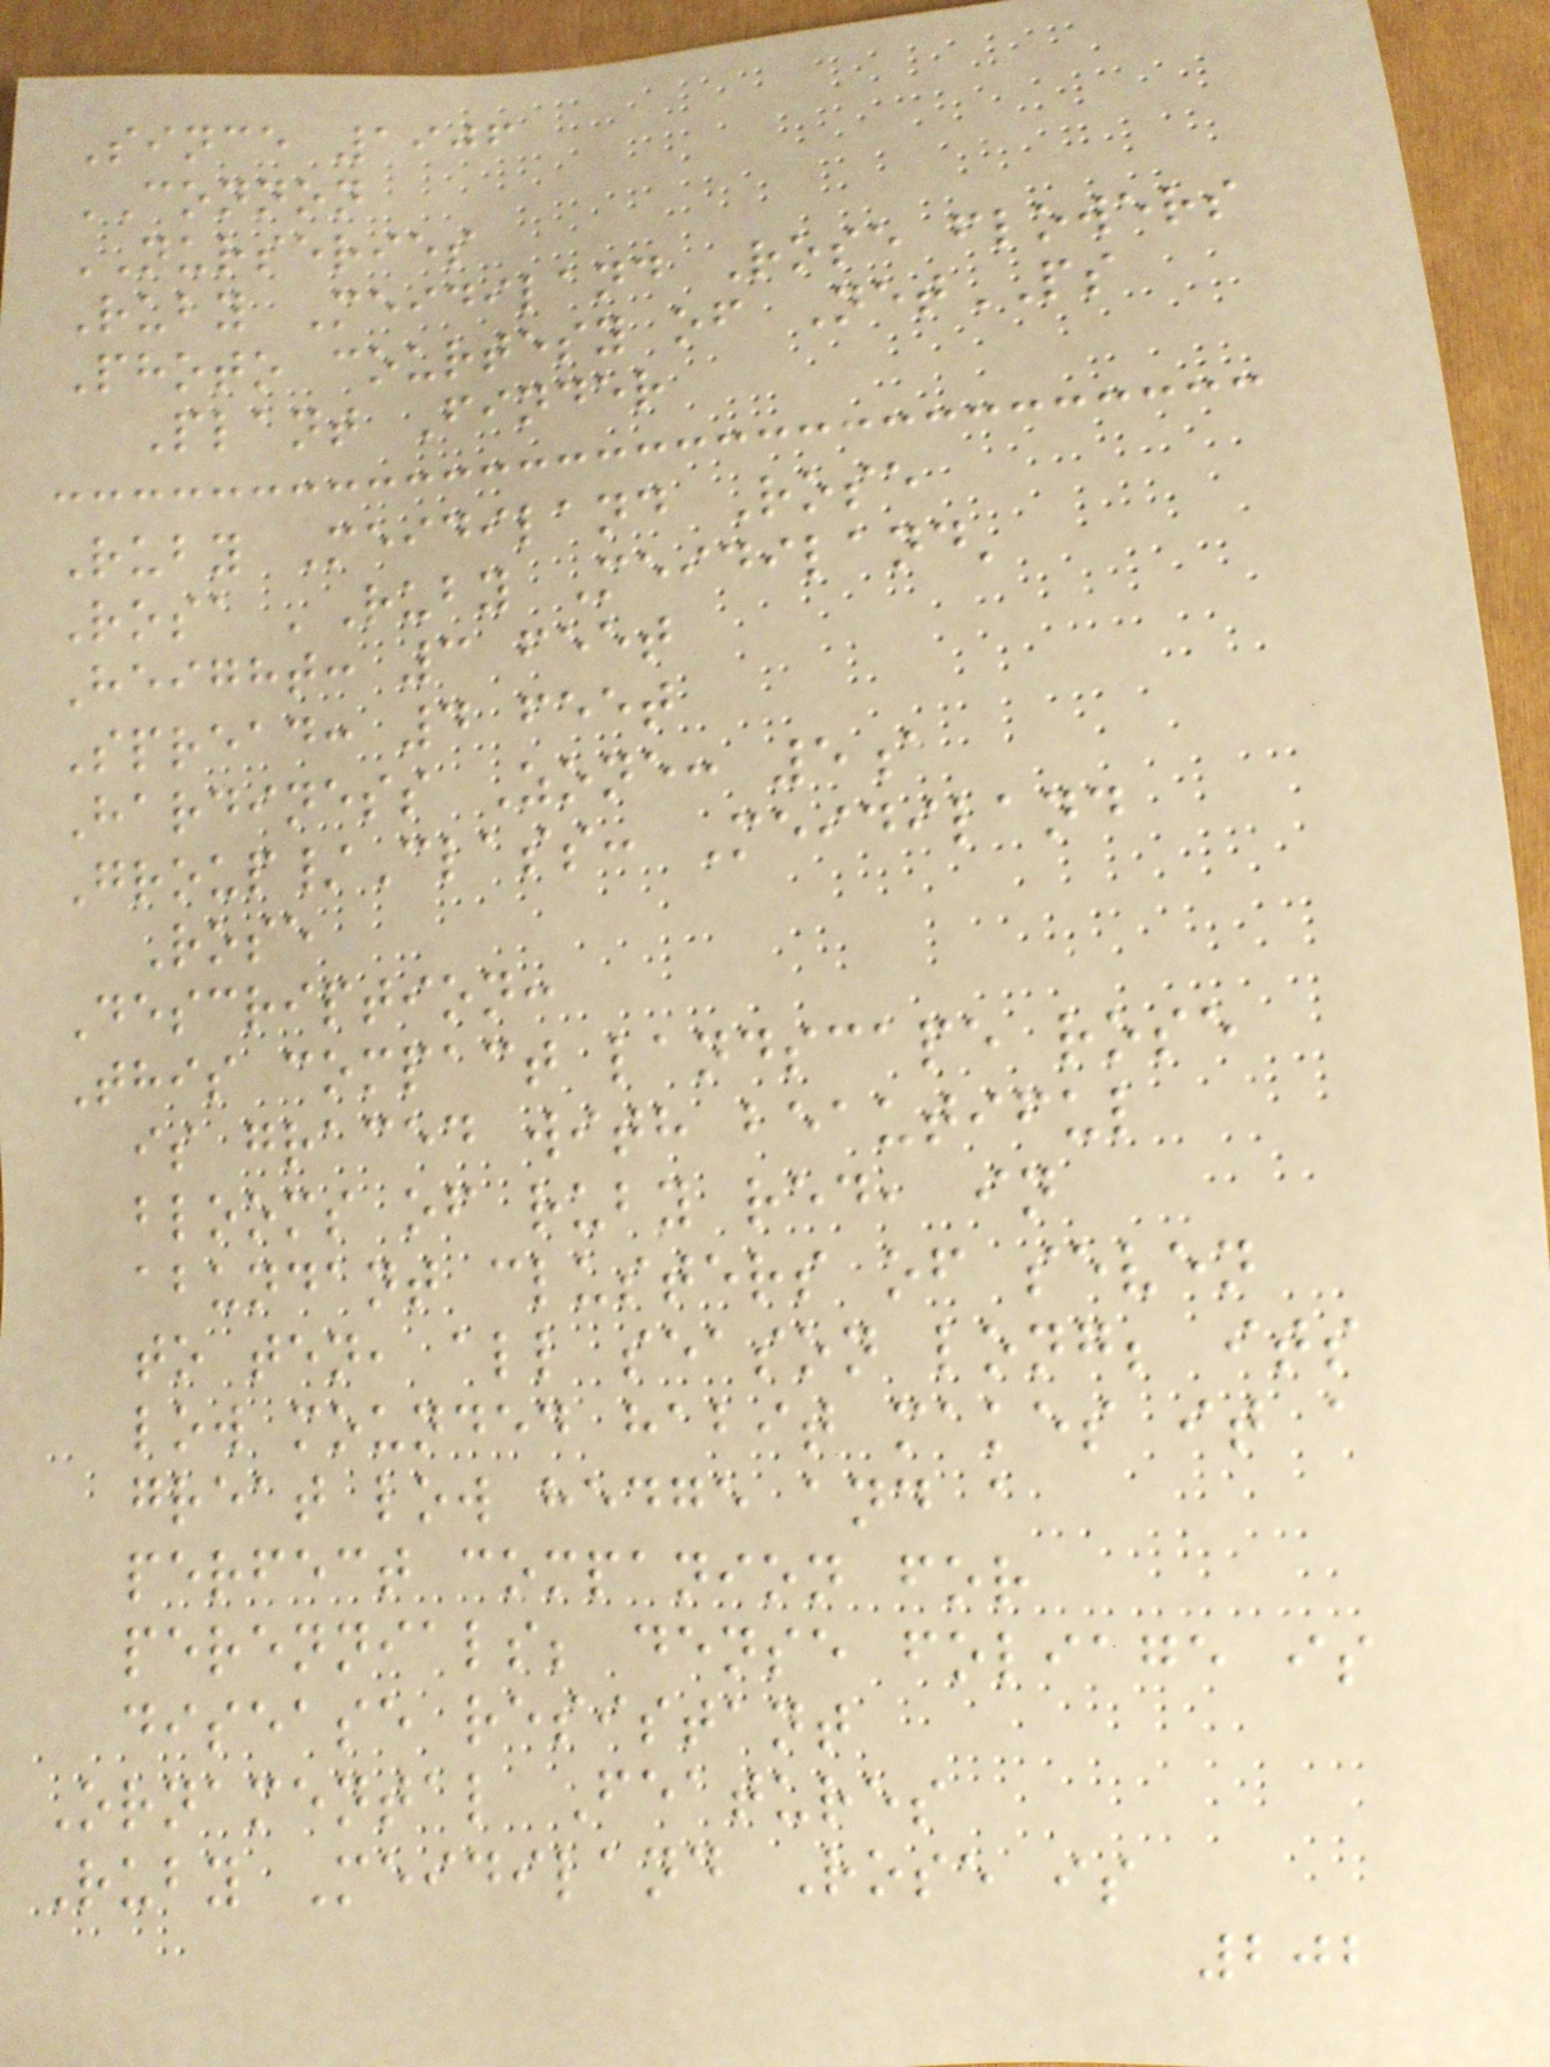Since 1906
CONNON
NURSERIES
Ruby Meidiland Rose flowers
Photo courtesy of NetPS
Plant Finder
Ruby Meidiland Rose
Rosa 'Ruby Meidiland'
Height: 3 feet
Spread: 4 feet
Hardiness Zone: 5a
Group/Class: Meidiland
Rose
Description:
This compact landscape rose
is graced with beautiful
blooms of ruby red, in
abundant clusters of seven
to ten, all season long; its
low mounded habit makes it a
great low hedge and a
perfect companion for
perennials; dense foliage is
disease resistant
Ornamental Features
Ruby Meidiland Rose is
202
